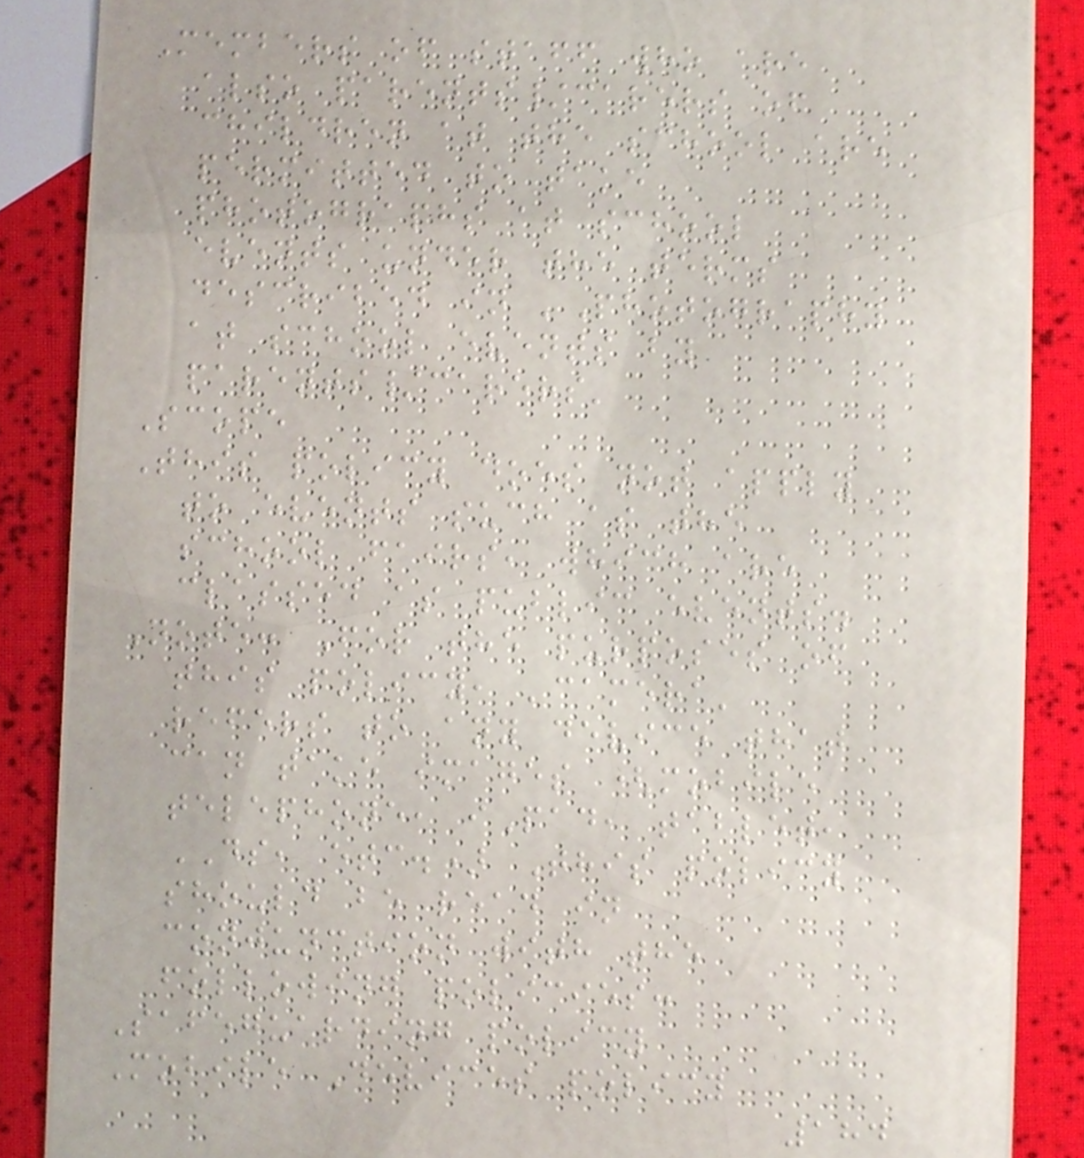Members of staff who are
also parents/carers of
children at the school are
permitted to take
photographs at school
events under the terms
described in 'Photography
at school events by
parents/carers'
Scope
This policy does not apply
to events such as the
school fairs, which are
classed as public events.
Note: For the purposes of
this policy, 'camera'
refers to any device that
can take images (mobile
telephone, iPad, tablet,
DS, etc.) This policy
should be read in
conjunction with the
following policies:
Safeguarding policy
Mobile Devices policy
184
